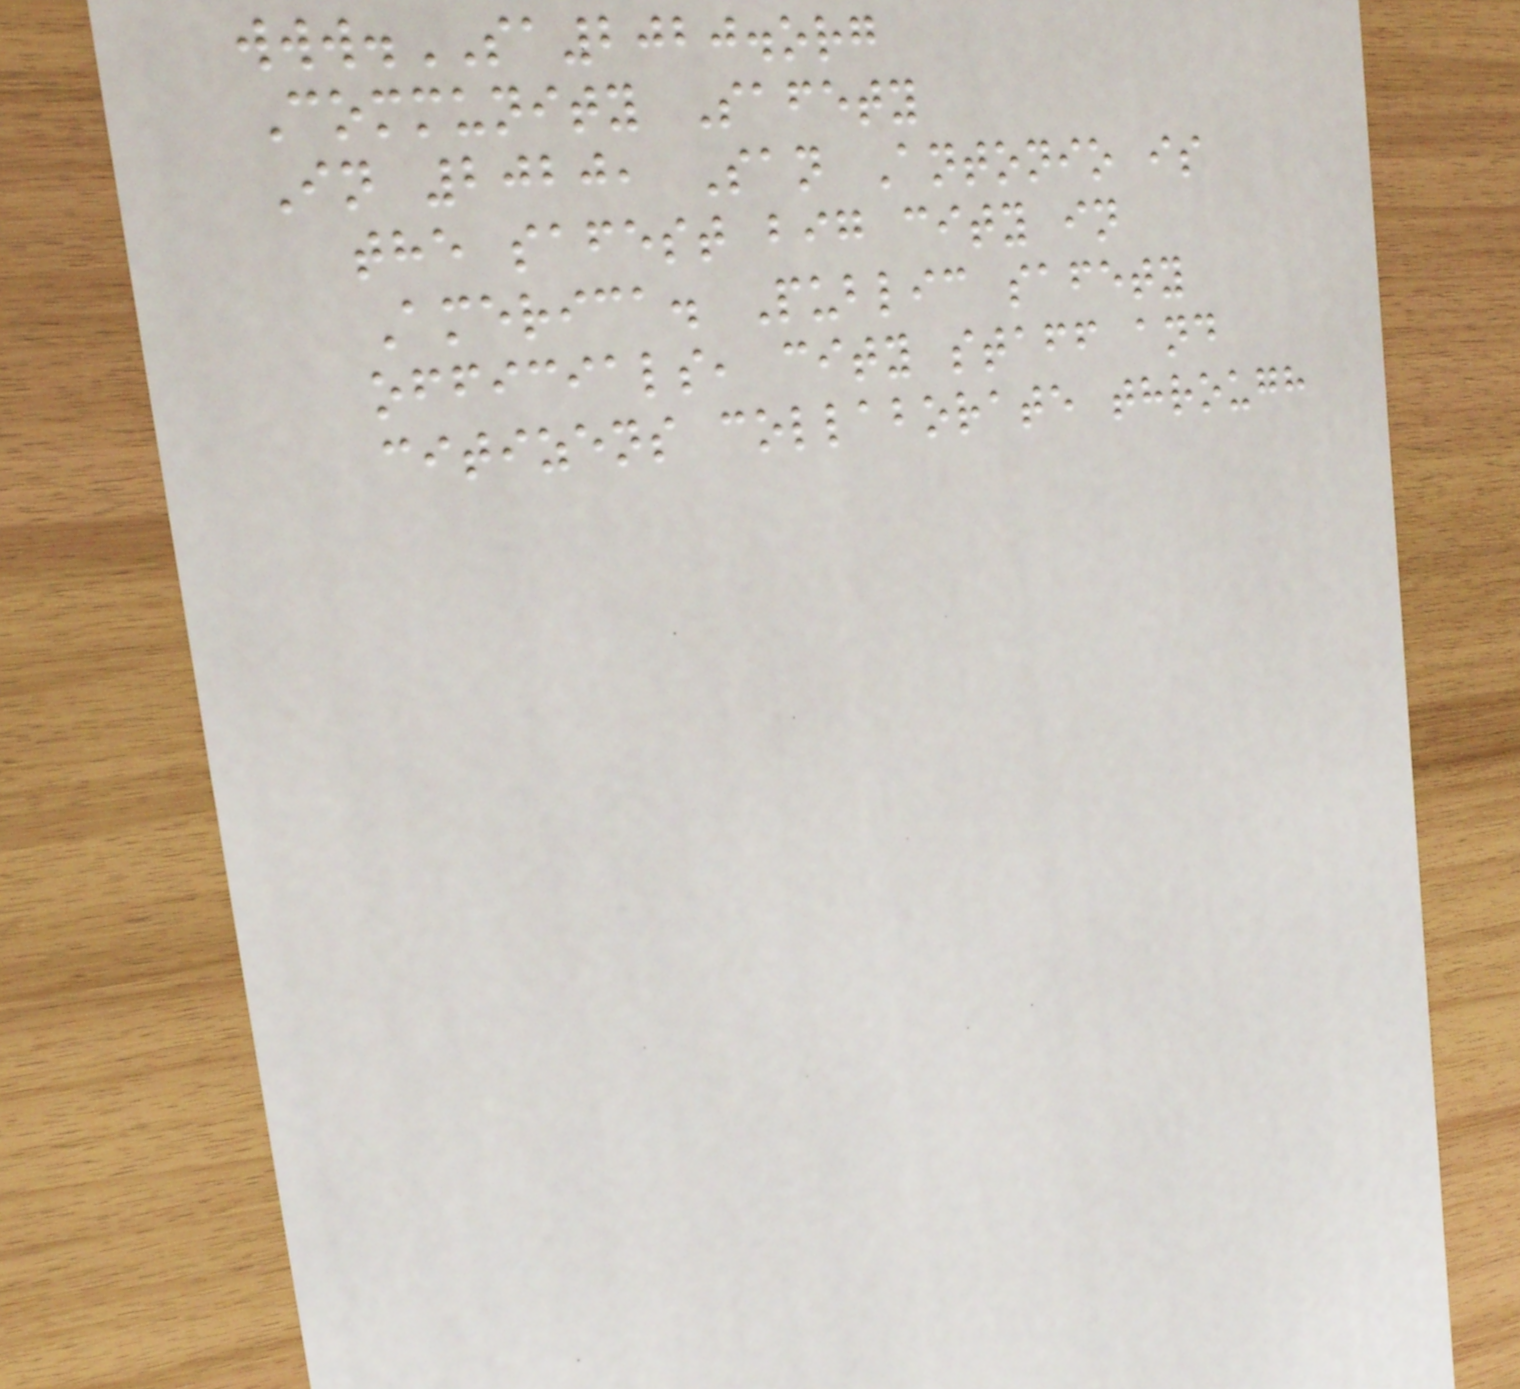www.SA2020.org
Community Safety
In 2020, San Antonio is
the safest big city in
America. Public safety
officials, city staff and
citizens collaborate through
